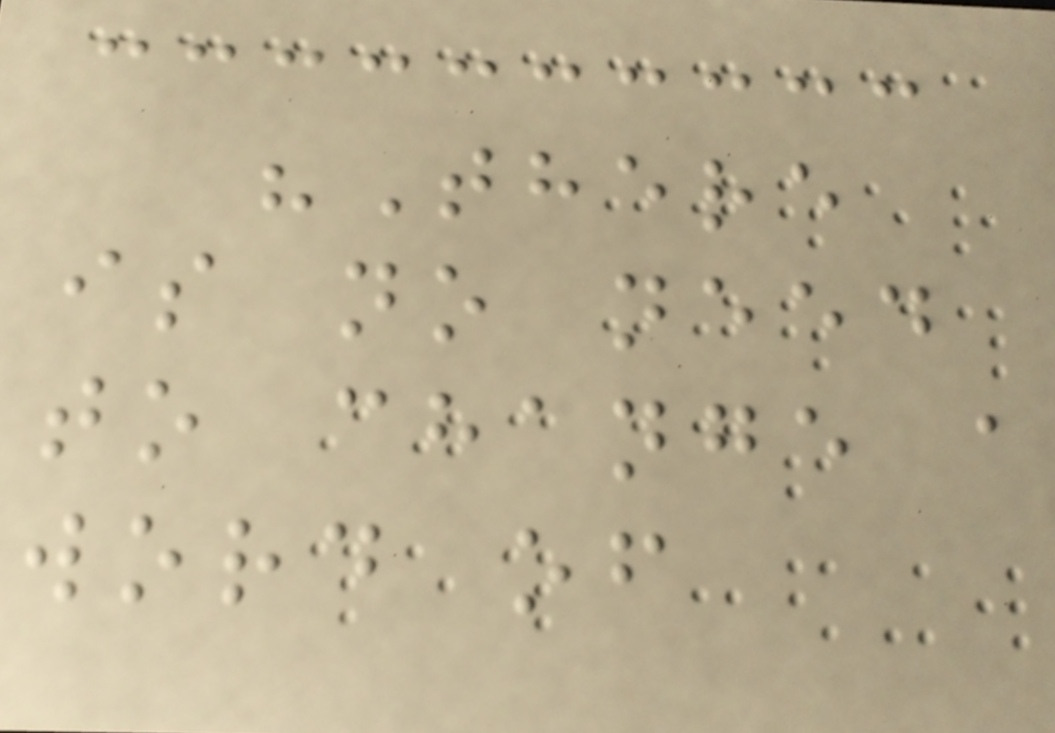"There
is no need
to change a
word of
